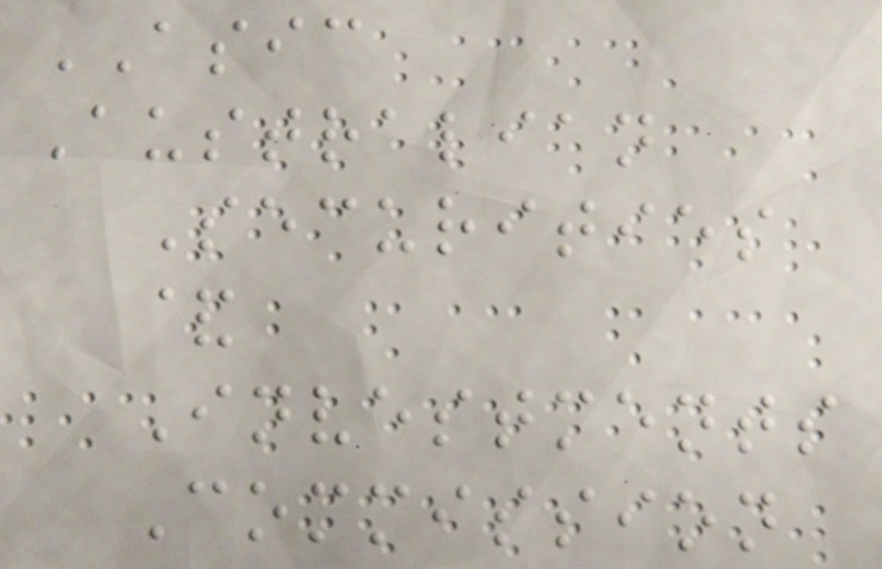ASIC
Australian
Securities
&
Investments
Commission
